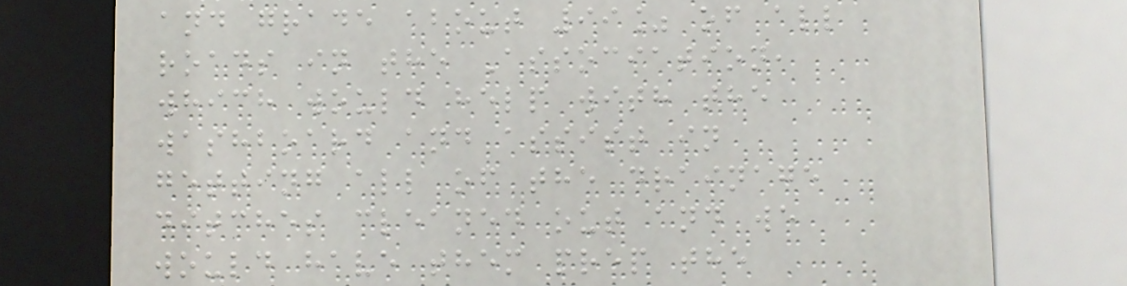and grade about 99% of all
roads in the Association,
which would help with the
washboard and assist in
getting all of the drainage
ditches cleaned out and we
would have them prep the
